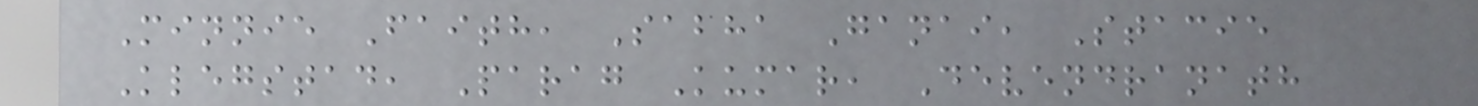Minnie Faith, Sabha Ganai, Stacie
Klegstad, Parag Kumar, Devendranath
